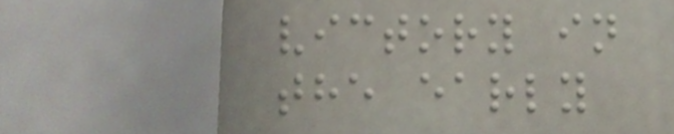victory in
the early
